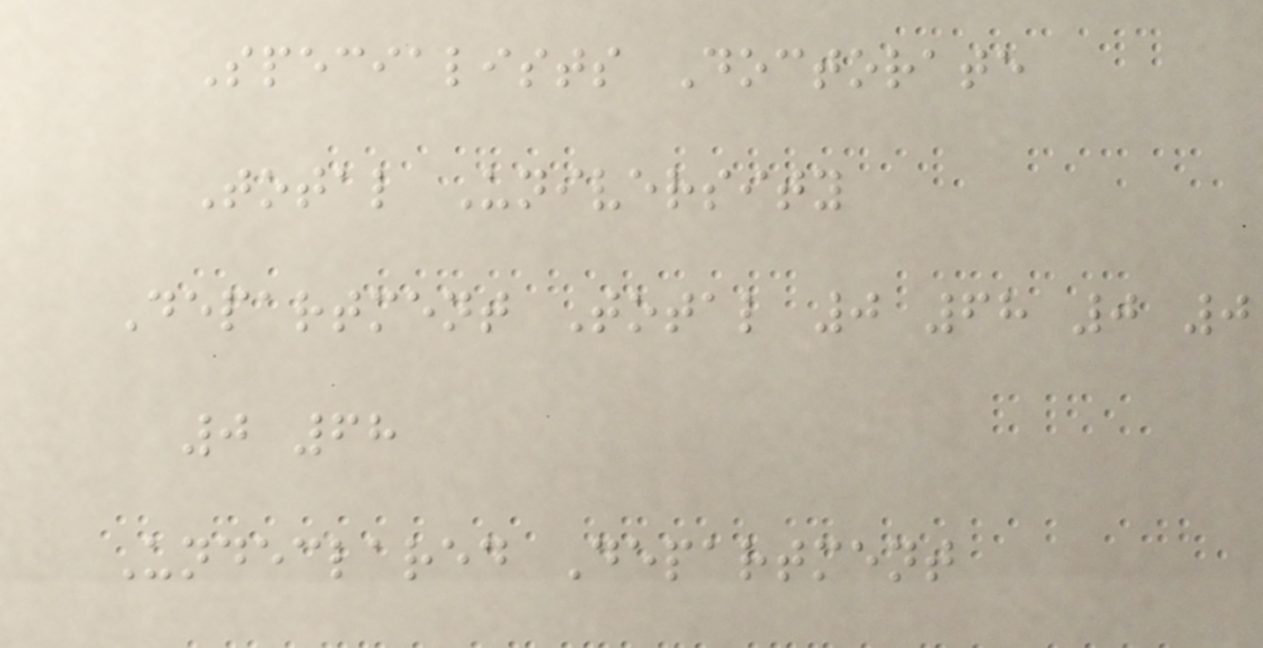Specialists Doctorate
Total University
Department Total 0 68 0 0
0 68
Undeclared Department
